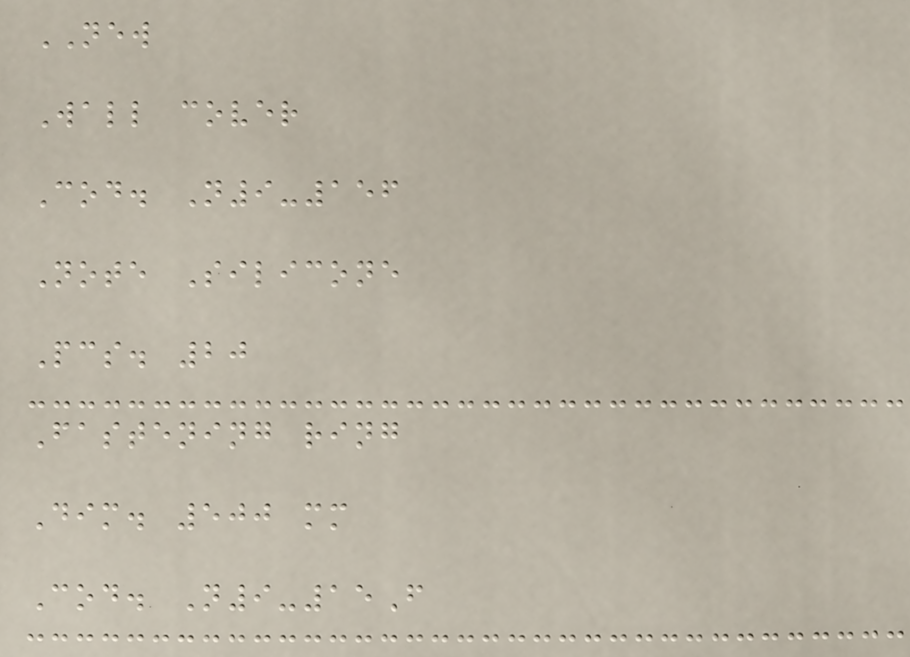NEW
Wall cover
Cod. N9-156
Note Silicone
Pcs. 20
Fastening ring
Dim. 500 mm
Cod. N9-15F
